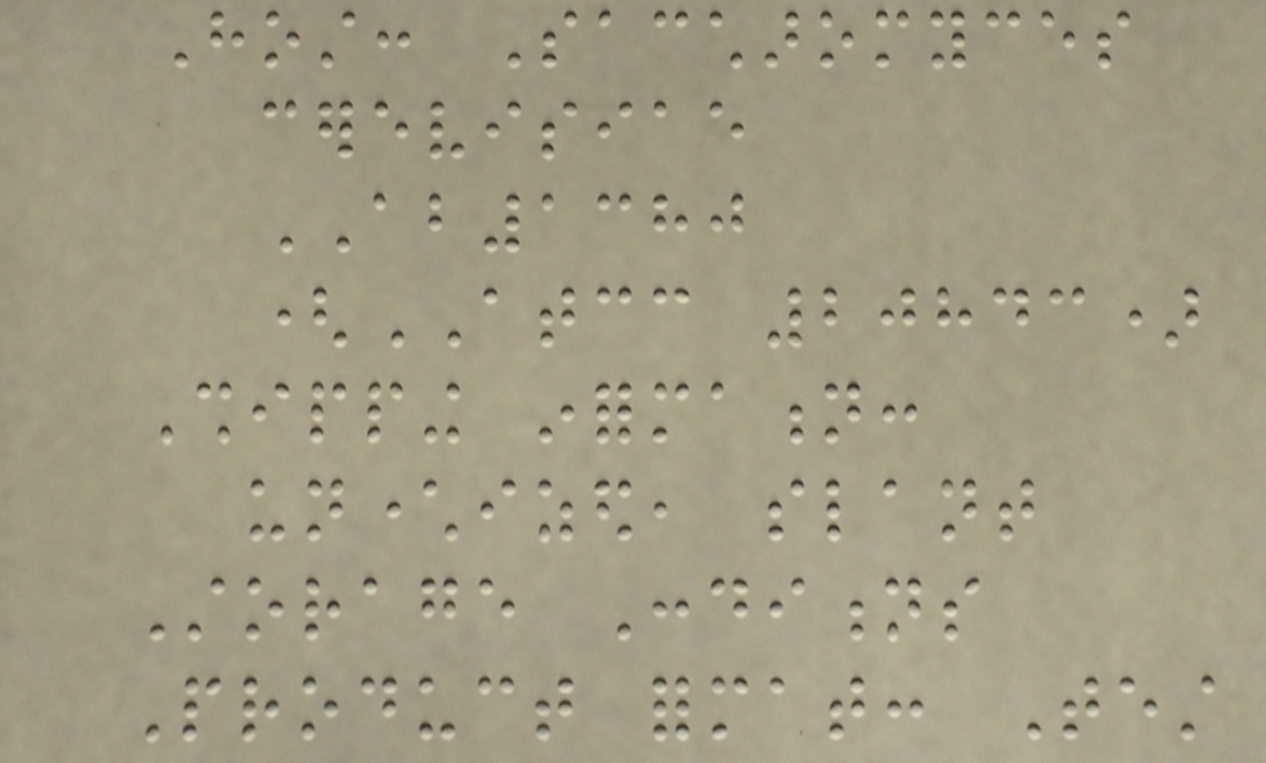Host: Saccharomyces
cerevisiae
AB1380
(ATCC 20843)
Shipping information:
uncharacterized, slant
Storage Conditions
Product format: Test
